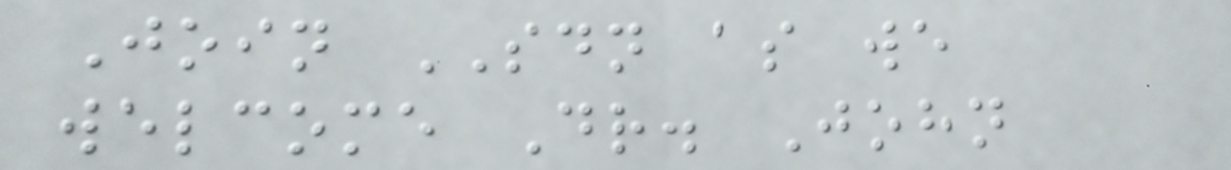Join SDN as we
welcome Dr. John
